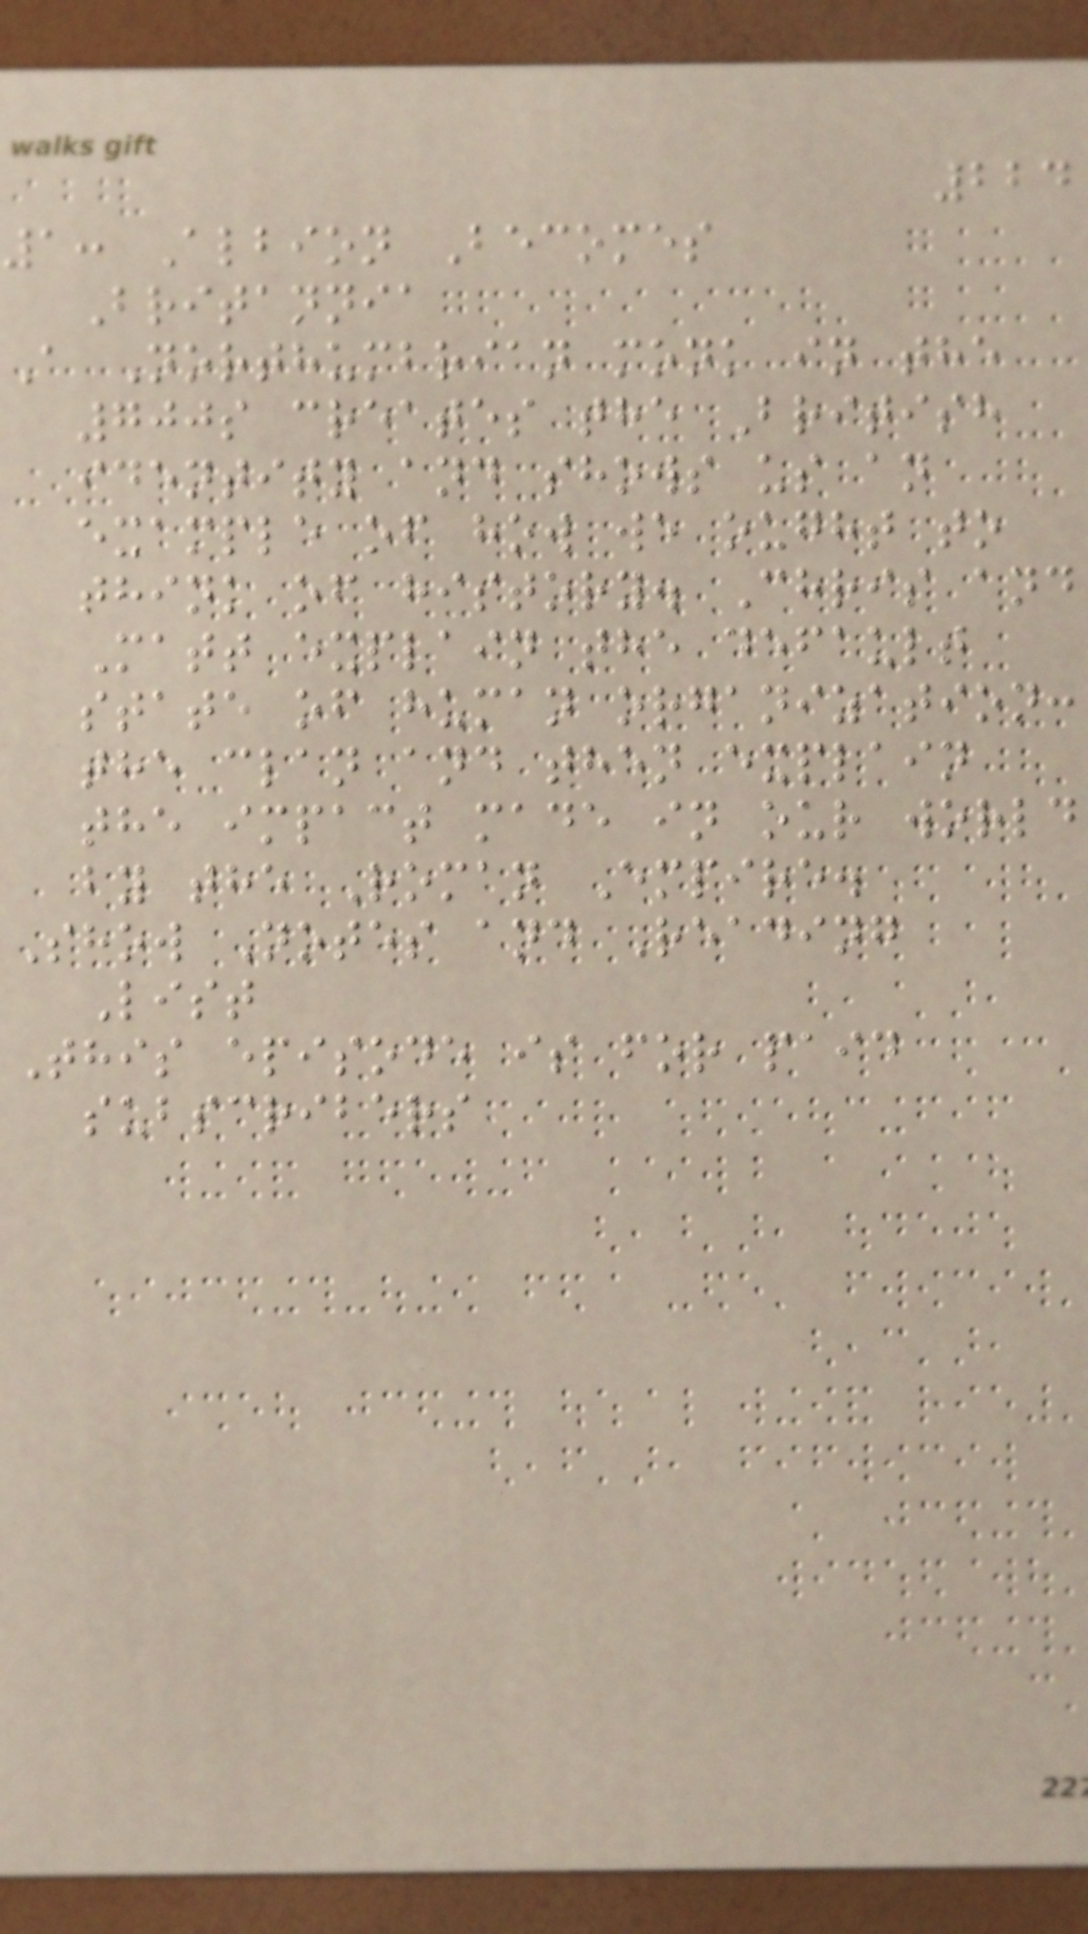224
1: Albion Becomes
Britannia
A Northumbrian monk in the
700s creates the British
identity and shows us an
example of how we ought to
think of history. Chris and
Matt explain the default
state of human organization:
the clan and then explain
the impact made in our world
by the Roman Empire.
Show Notes and Reading
List
This episode is for paid
subscribers
